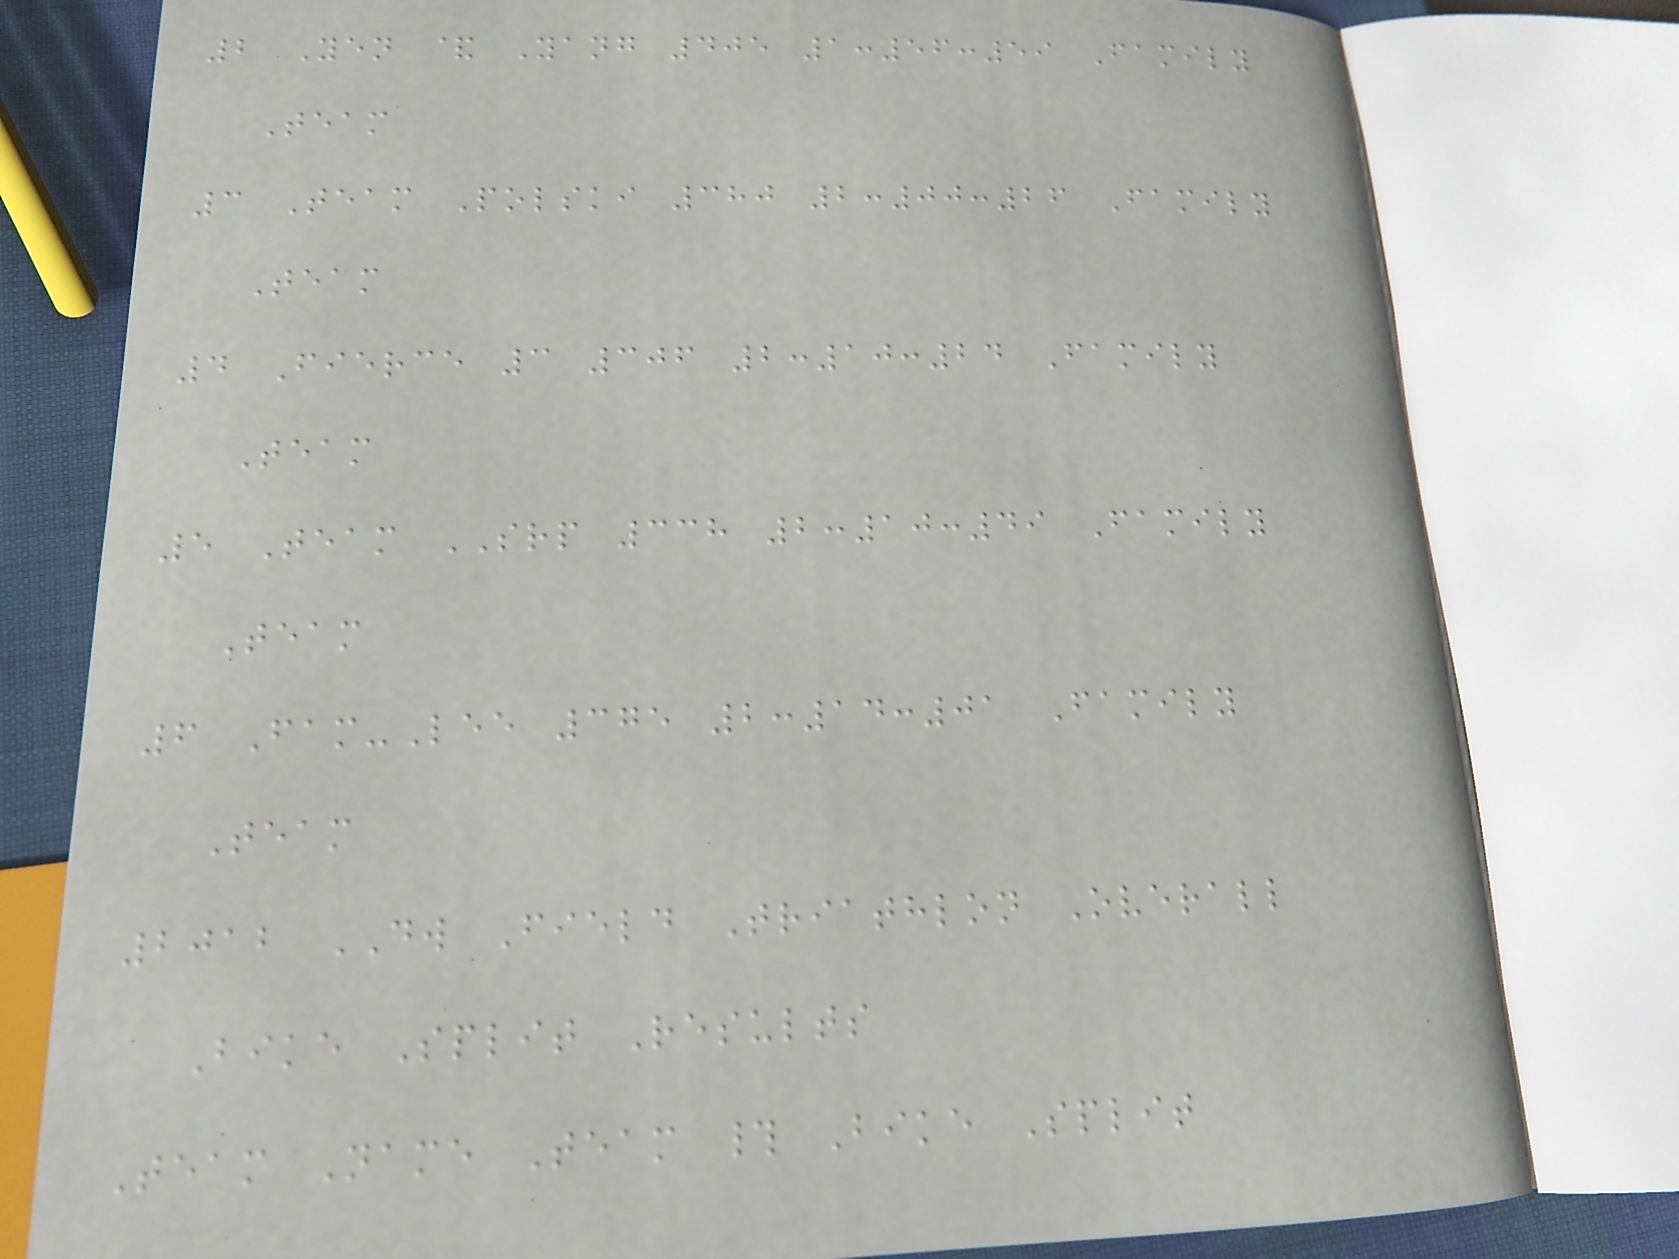2 Yen & Yang 405 1:56:59 Family
Team
3 Team Polski 380 2:00:26 Family
Team
4 Fierce 3 306 2:10:24 Family
Team
5 Team SRP 338 2:10:49 Family
Team
6 Fam-Lee 375 2:14:01 Family
Team
2012 DW Field Triathlon Overall
Bike Split Results
Team Name Team # Bike Split
